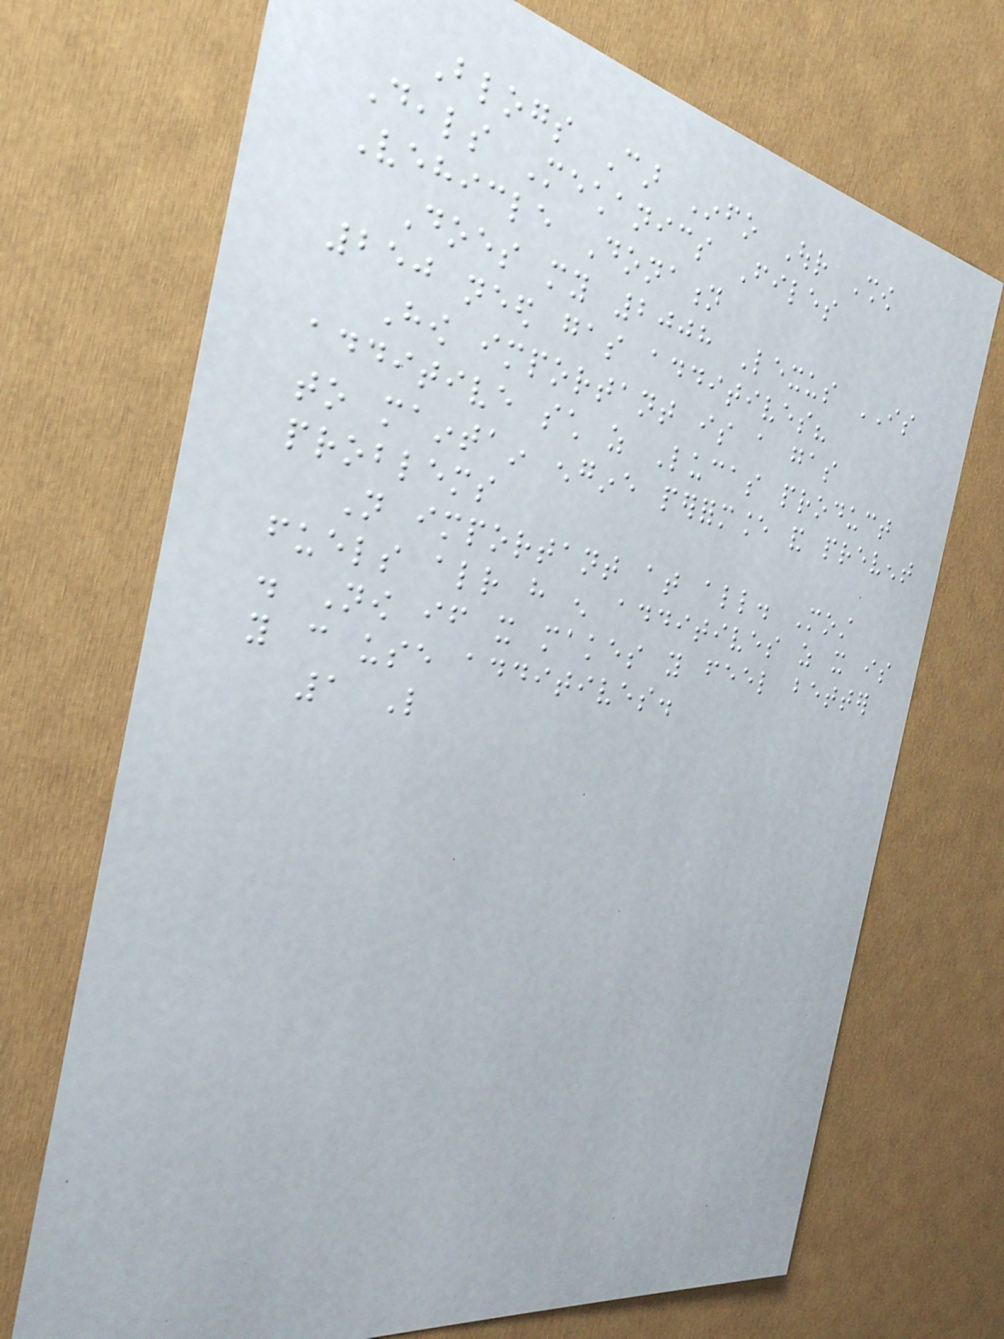Blogs Car Info Our Show
Deals Mechanics Files
Vehicle Donation
Does my 2008 Lexus IS
250 need gas additives?
How important is a gas
additive such as Lucas product
to maintain engine performance and prevent
problems
Not important at all. Most
fuels already have enough additives as it is
. Now if it makes you feel better
you can use additives.
1 Like
